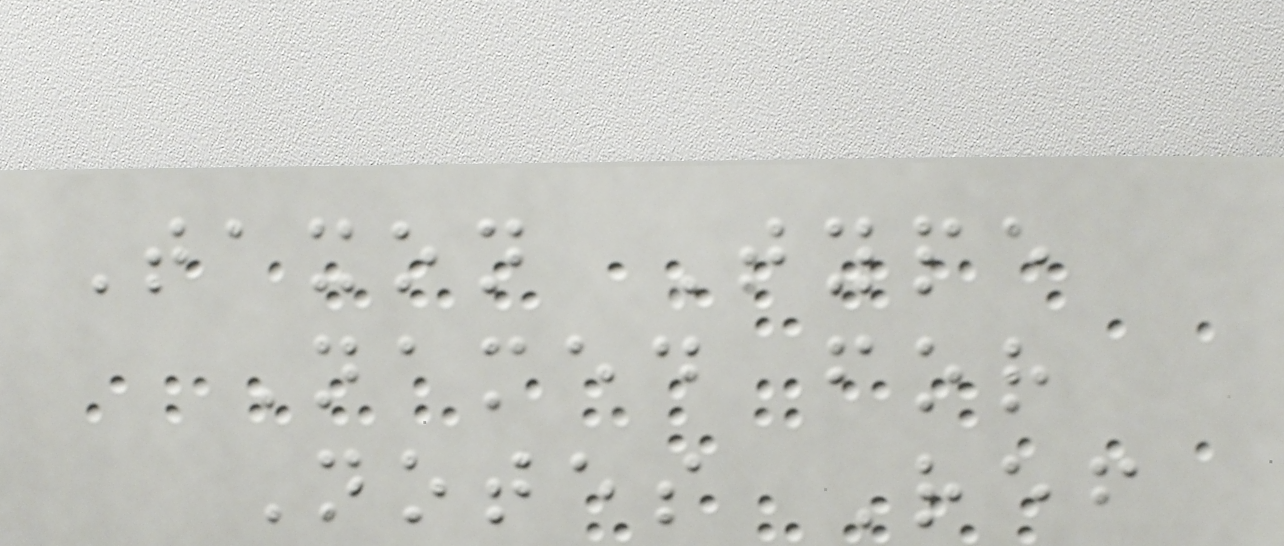Taxon Type
Named for
Notes Ref
